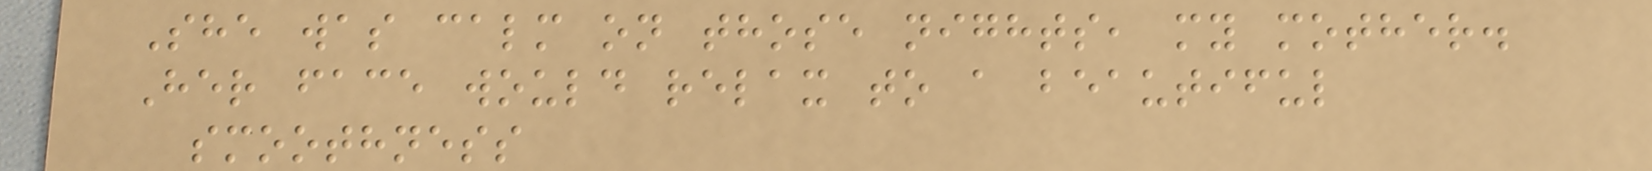She was calm on those nights, my mother.
Her face would relax to a beautiful
smoothness
